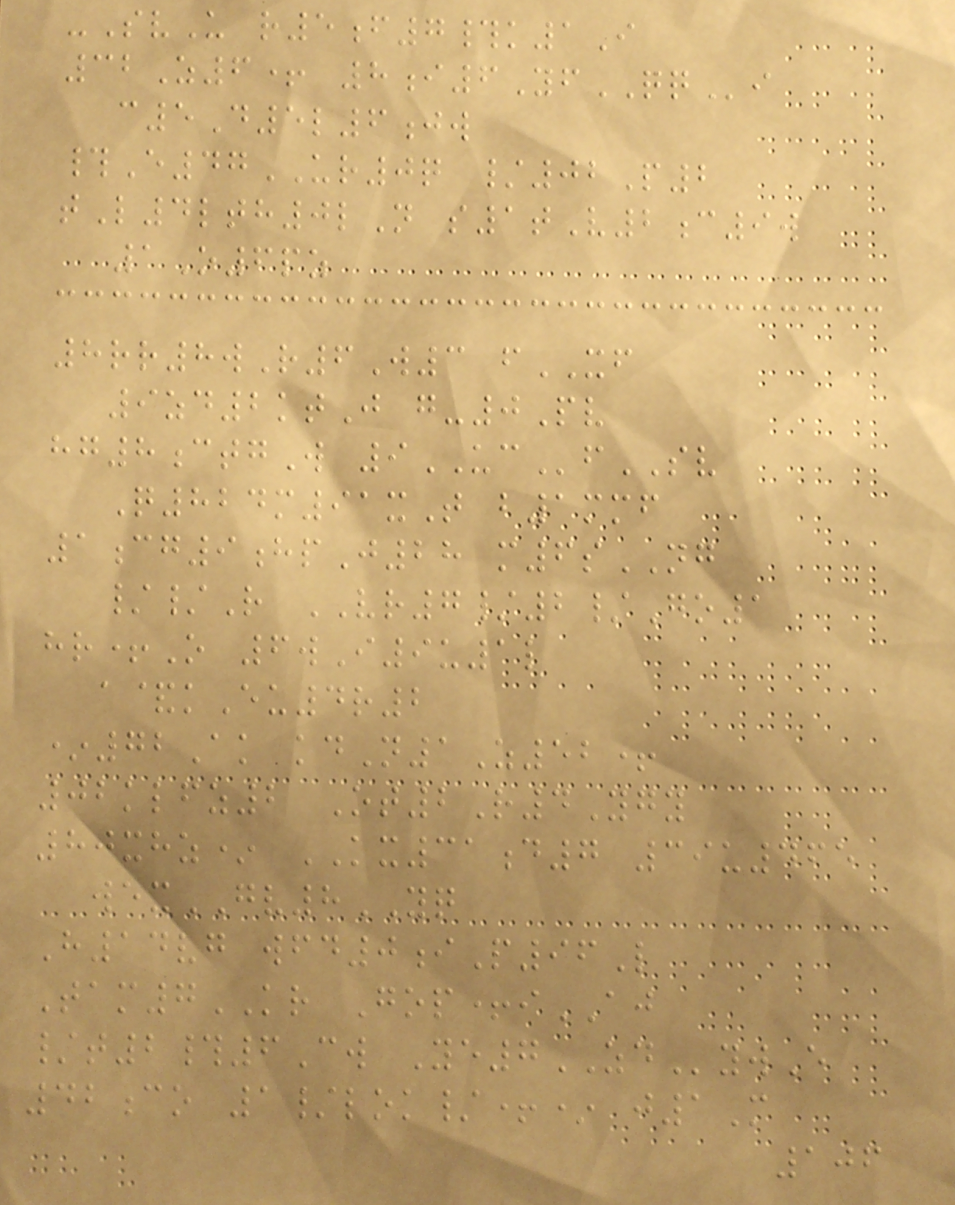-SvU r5f7#k1I
32Z6+ 8i6YfQQi
c5D5l6jw
#E47UR0q /02P2
tL4lth0lN s1tV2c9w
1O6pz
8rr8wR6W3 fXF
9zd2ktJ g-0Pv
hg8ctgW 9UCfSV
Q824m91xT b1mmf
1cg9hpJ28 m6sNG
//R VR7/2/Go1
hr+O 6wI9u1l
a&kEu4r2
*72Ak kdN1Z52+
02klfz2 Ot2R4Ygy
80xhz* KX31d7 39u465
wexGV8YQ
H14vg wfd0iP96L
Tam7KR Gop+iAJ
/t2#6Cw Ye7ZDywE
42co 1/lok/+* j1M
106
